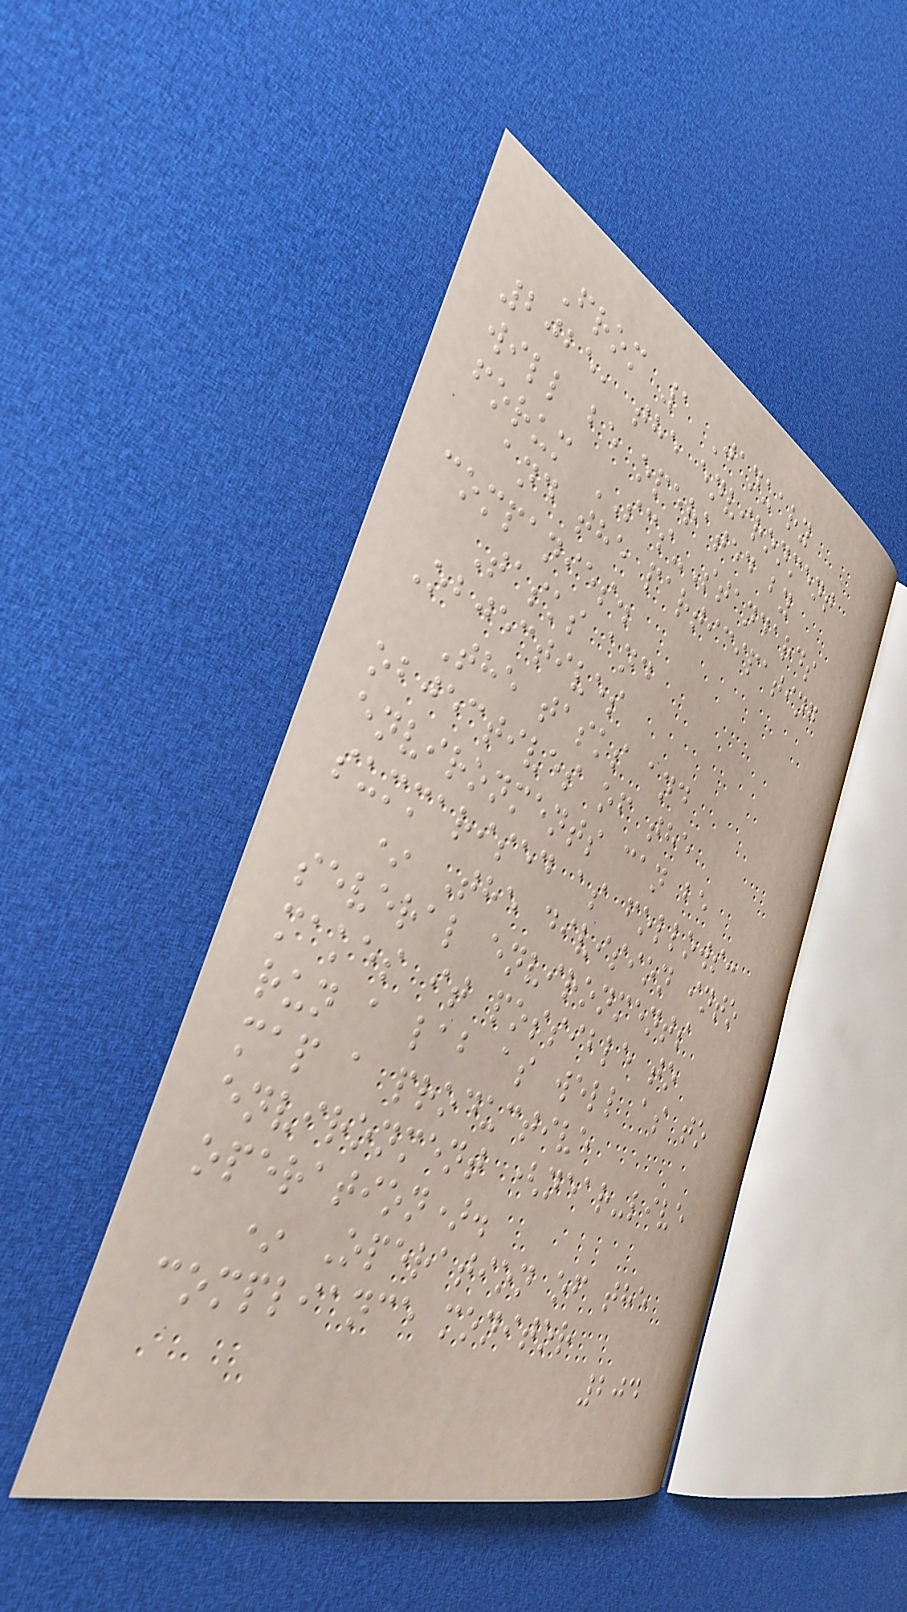From 1 January
2025, the environment
will be operated by
forum SCS-Standards
and the participating
companies.
Tasks and
Objectives
The tasks and
objectives of the
environments can be
summarised as follows:
* The division into
several environments
makes it possible to
run a lab as well as to
map a productive
environment (near-live
operation).
* Operation of the
compliance monitor
204
